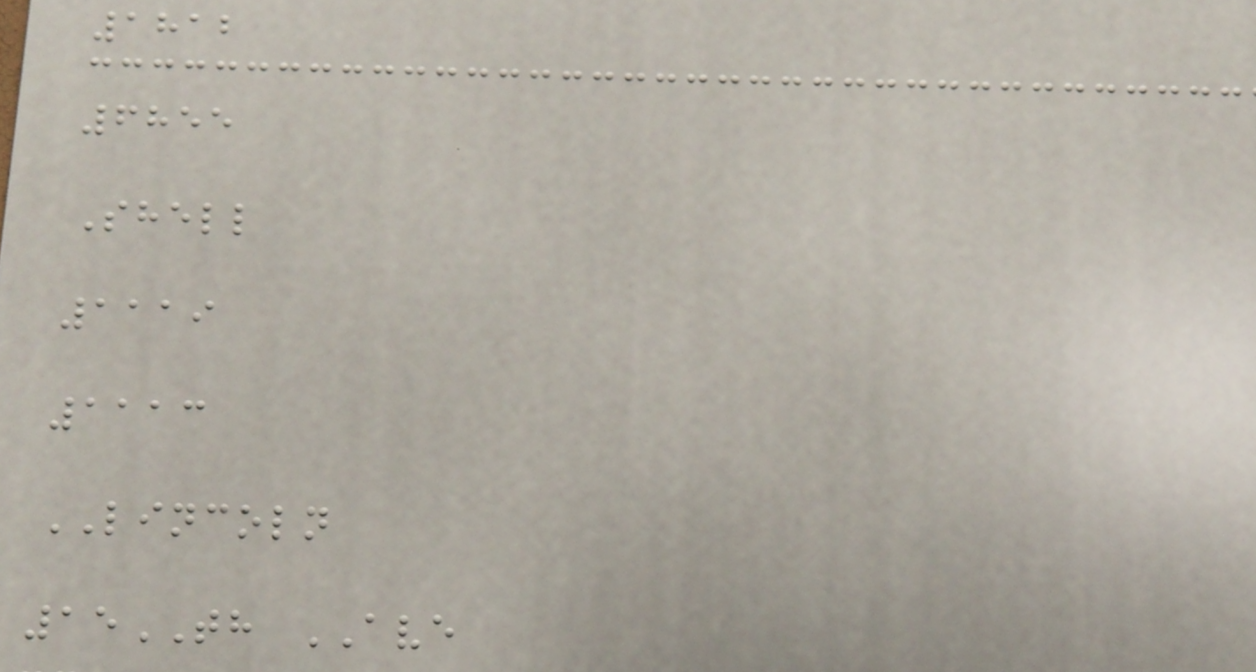1812
6855
Shell
1119
1113
LINCOLN
15TH AVE
